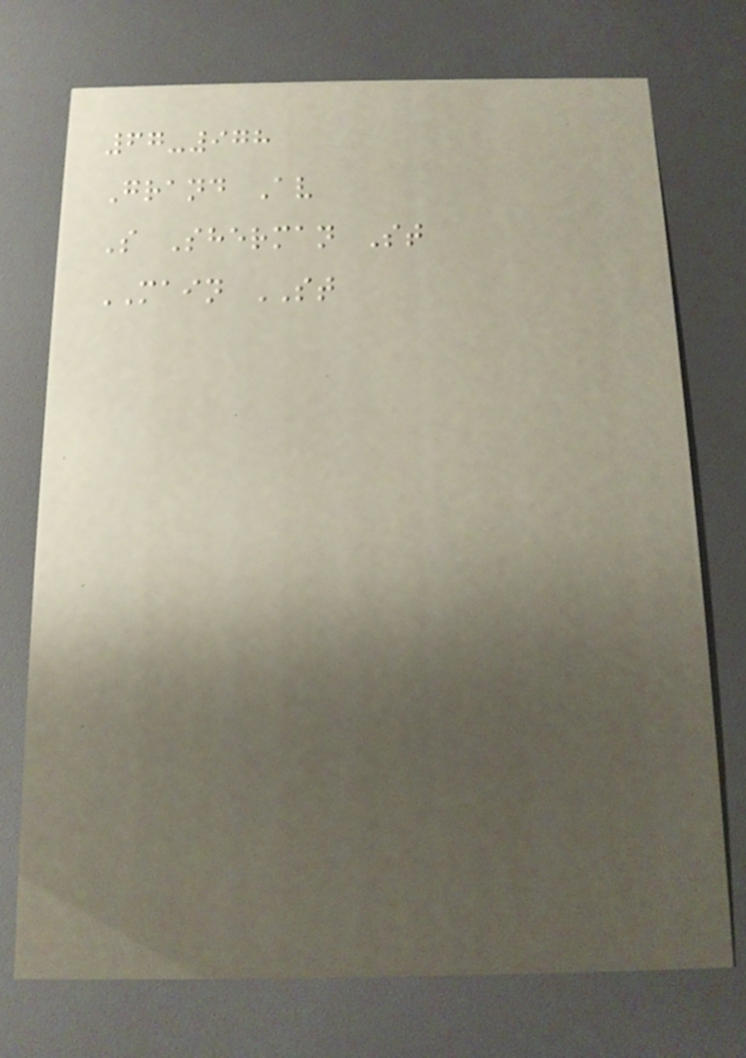67-978
Grand Av
S Sherman St
MAIN ST
